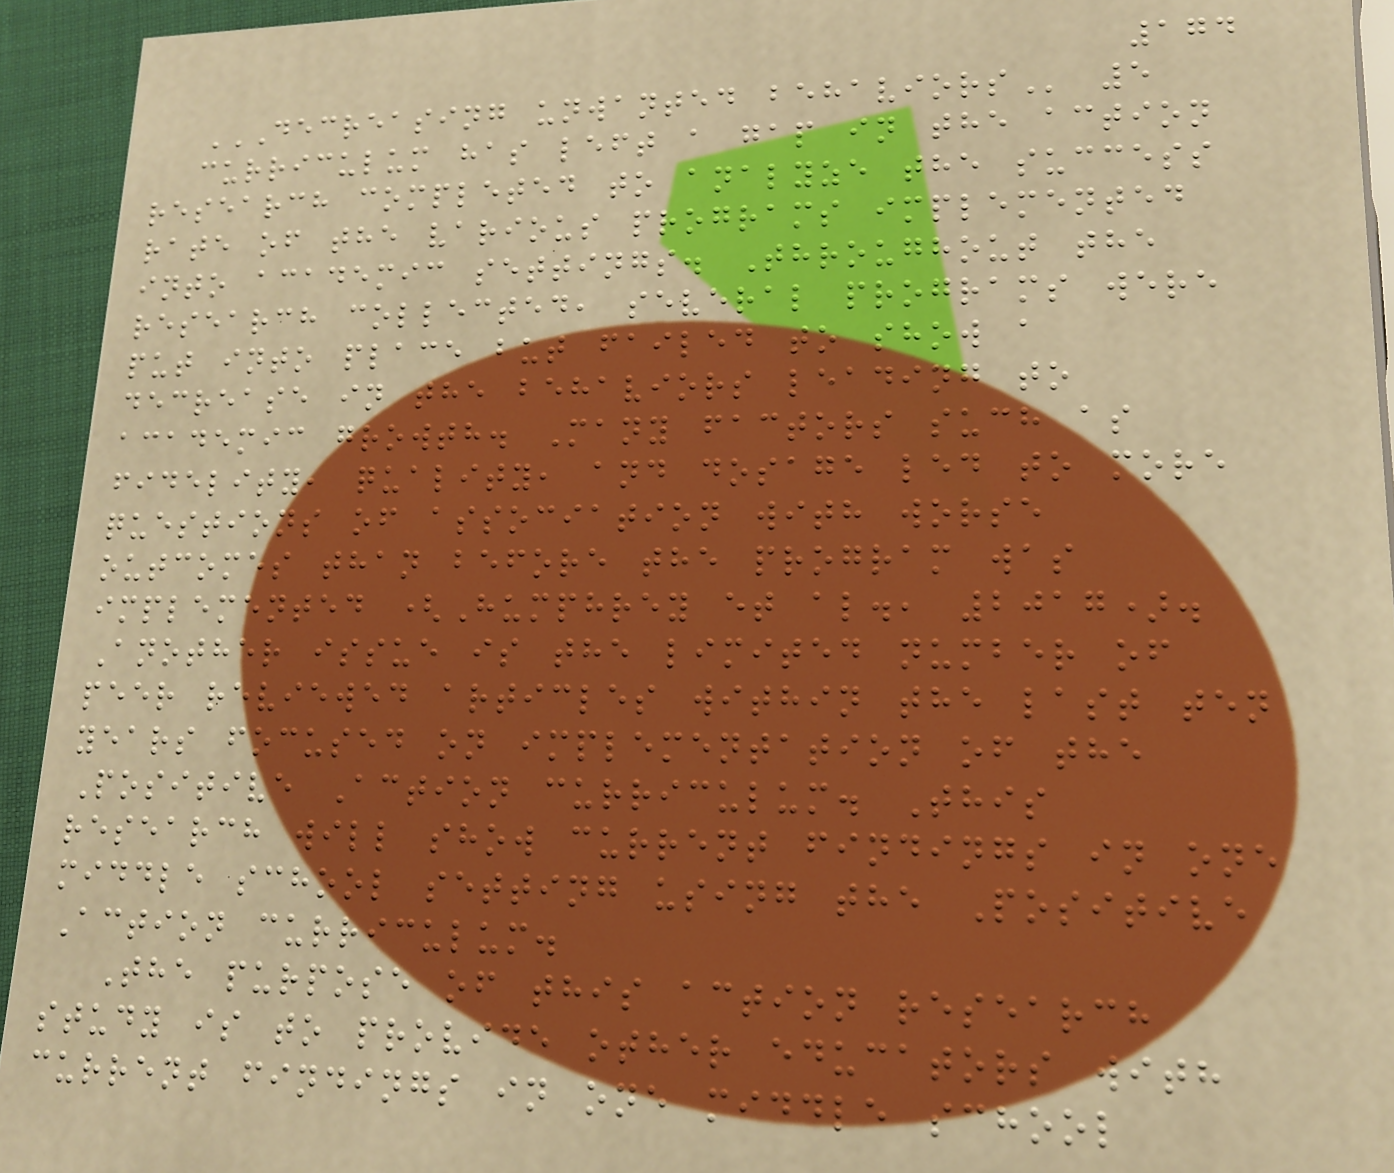174
DECREASING UNWANTED BEHAVIORS 5
curriculum has left a gap in the action
research completed to analyze the success
rate of the various programs implemented
into academic settings. Throughout the
research collected, several programs were
put into place but failed to show a
decrease in the behaviors leading to
academic growth. Many factors such as
fidelity, quality, and dosage led to more
questions of association with worse
outcomes than before the program was
implemented (Humphrey et al., 2017).
Another issue is the limited number of
peer reviewed articles within the last ten
years focused on implementation of the
Positive Action curriculum. This
research will show current findings in one
middle school setting using the Positive
Action curriculum.
The purpose of this action research
study is to provide other educators with
current findings in one middle school
